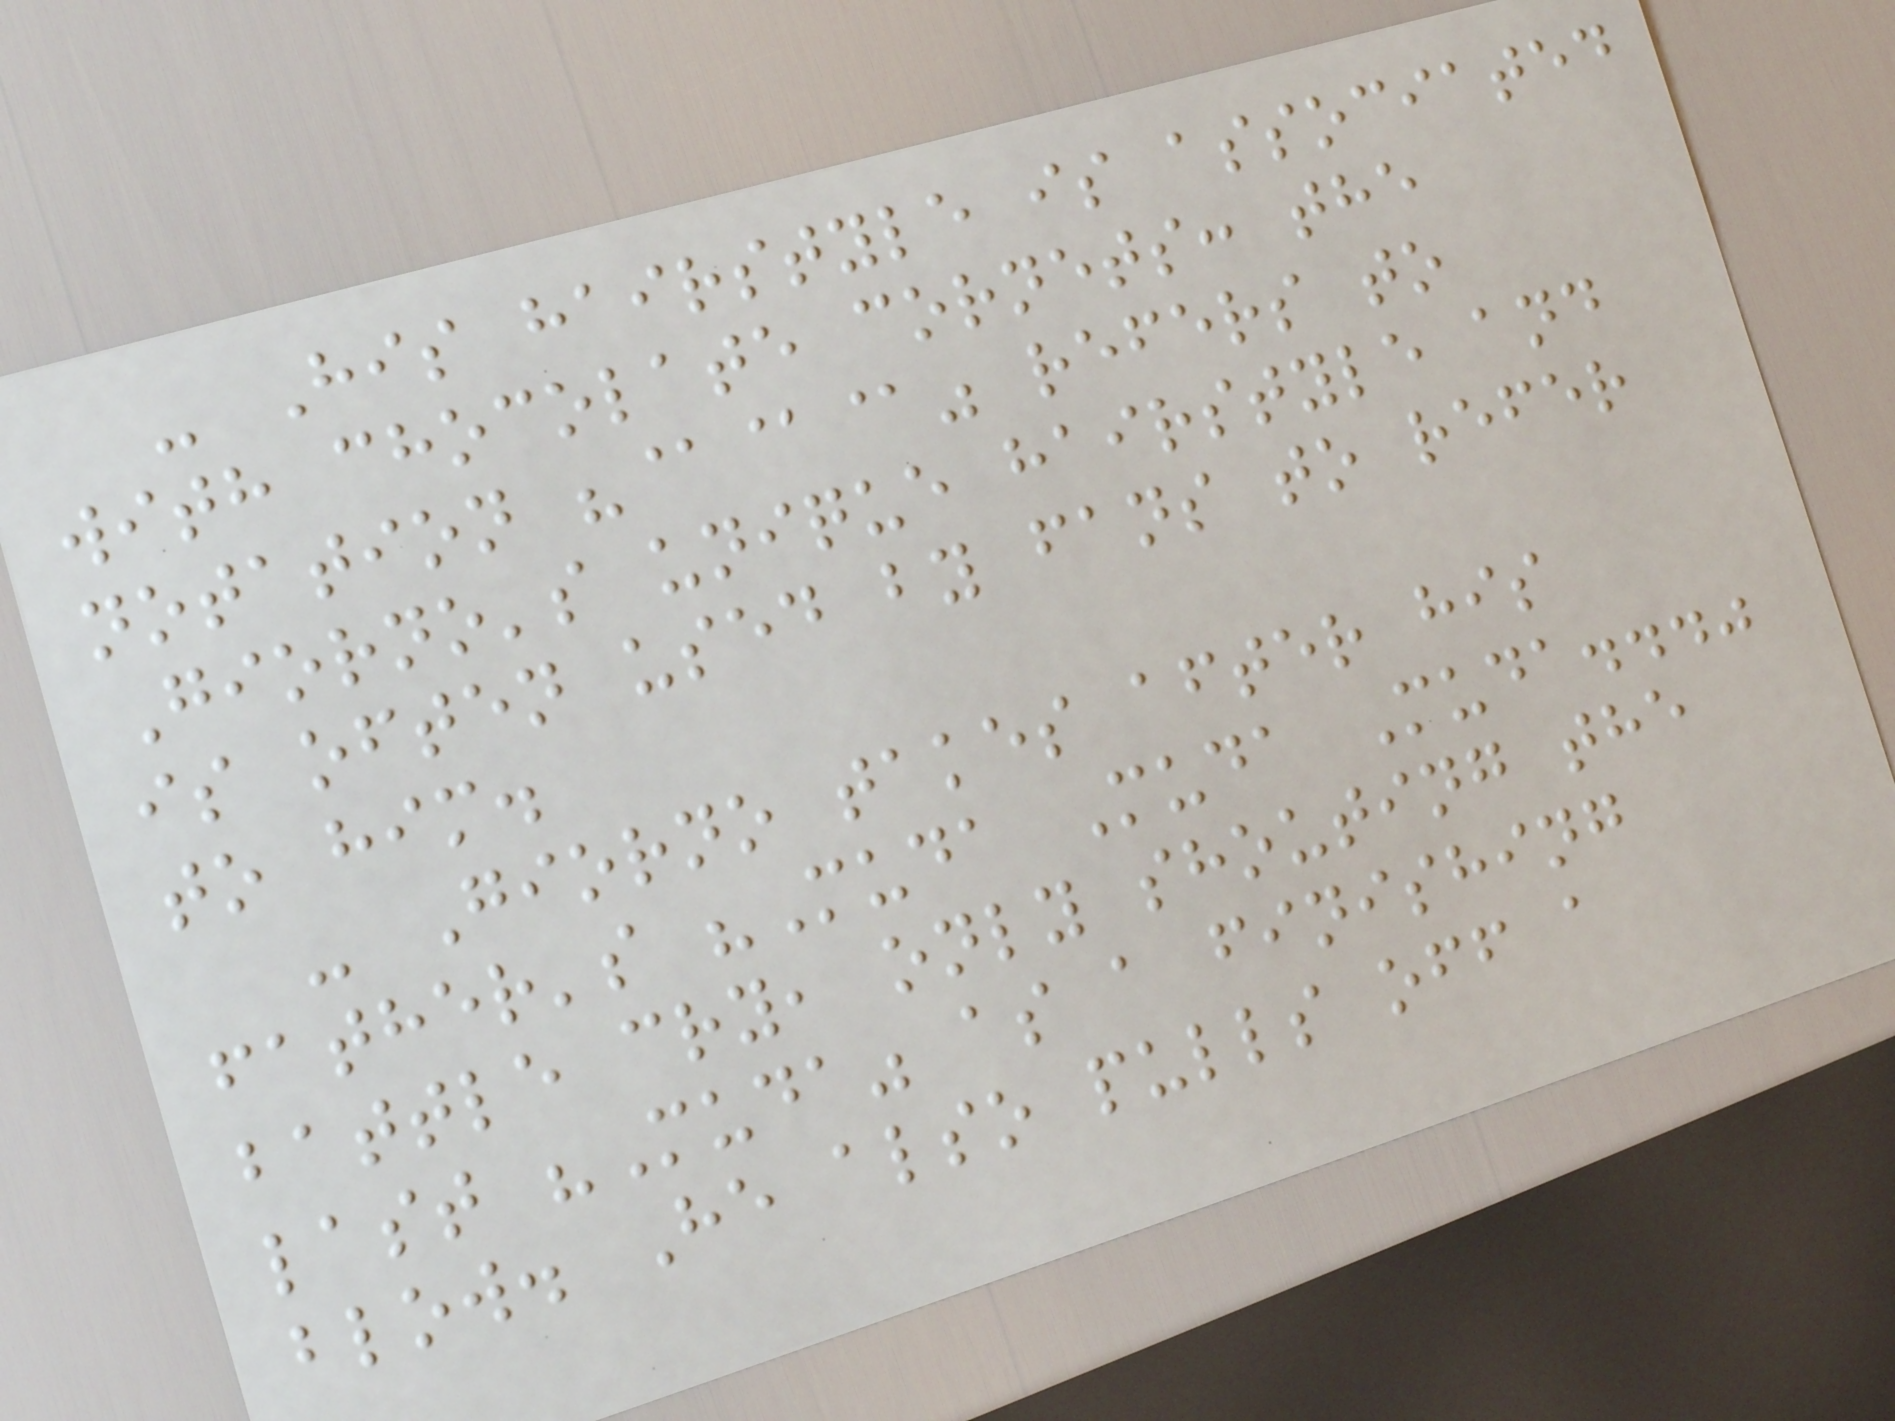- His hairstyle is associated
with chocolate cornets: the
notation "@@@" refers to
Giorno's unique hairstyle and
is often used by fans to refer
to him.
- Giorno takes after his
father's "Muda Muda Muda..."
battle cry, only shouting the
last "Muda" as a finishing
blow. He also pulls off a
